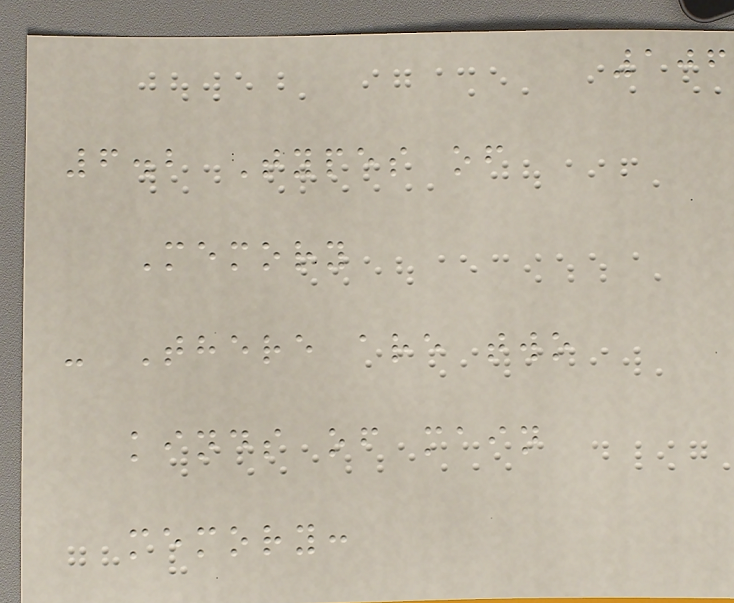106
6.2 Types of
Memory
- There are two
kinds of main
memory:
